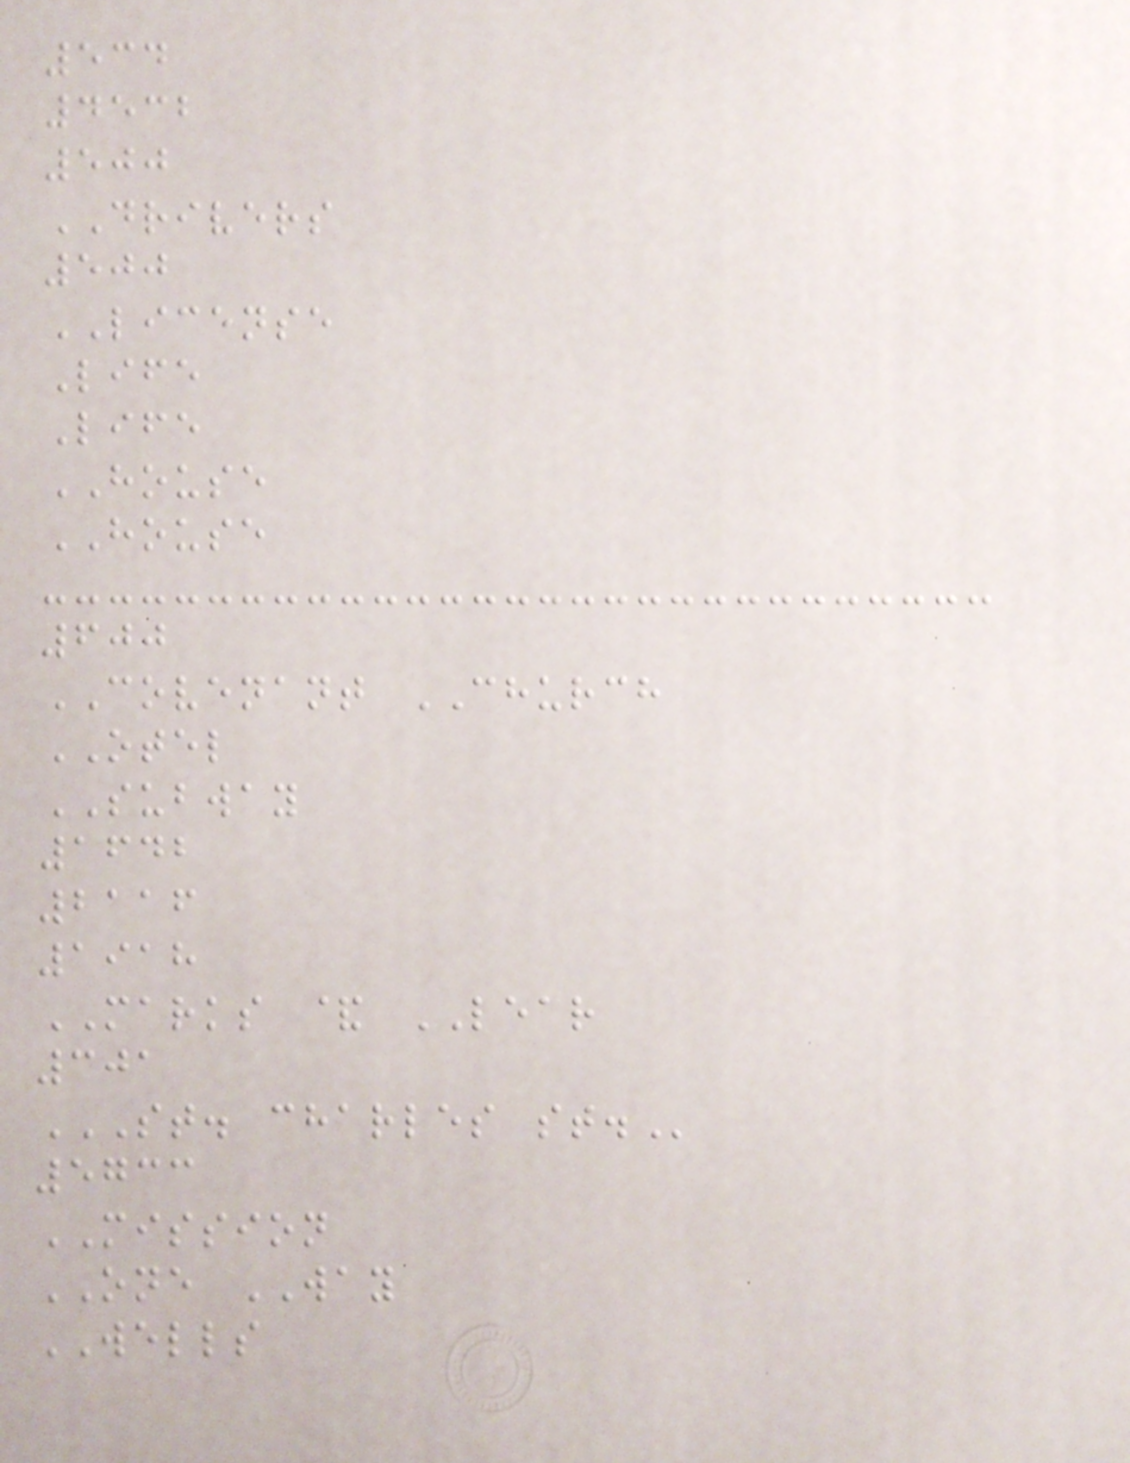534
4532
500
DRIVERS
500
LICENSE
Life
Life
HOUSE
HOUSE
600
COVENANT CHURCH
OTEL
SUBWAY
1642
2116
1918
MARKS & LEAR
301
ST. CHARLES ST.
5733
MISSION
ONE WAY
WELLS
